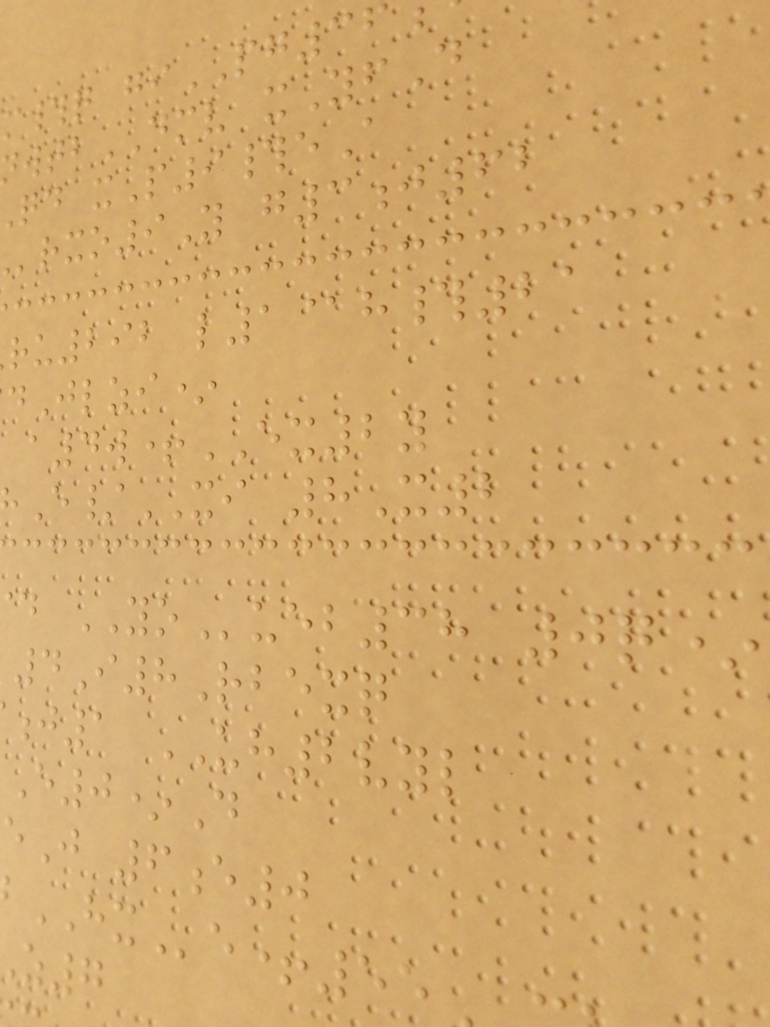m#q giPG36
wtbDMV xYfD
qd xP9#eA
rxo9Y g3j62
ru292 l1@h#21
dJlzi*
a4w+EX2y
E/XI 8X2
d YOueb38 0q*
4I8Rbexq
j1 UH2vyl
E0*D
J 6e0
